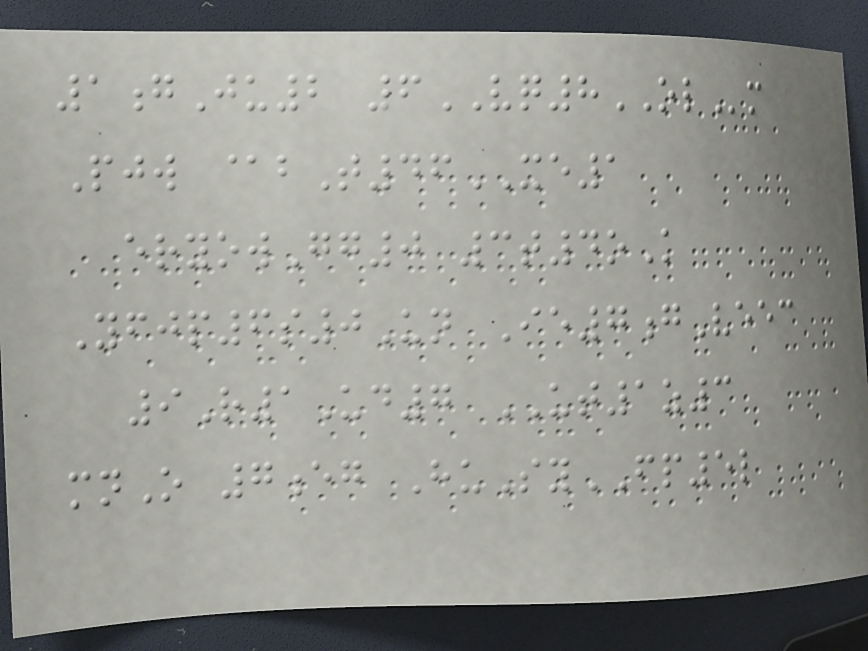1gJu2 6VQ8OLm
Pjw @bT46XE1
eryowGg0 3t4oK
Yfjp6s0Un Ie7gVeec
9R1Ud7 UT1z3
mnO 7eg HuSyFP5l
